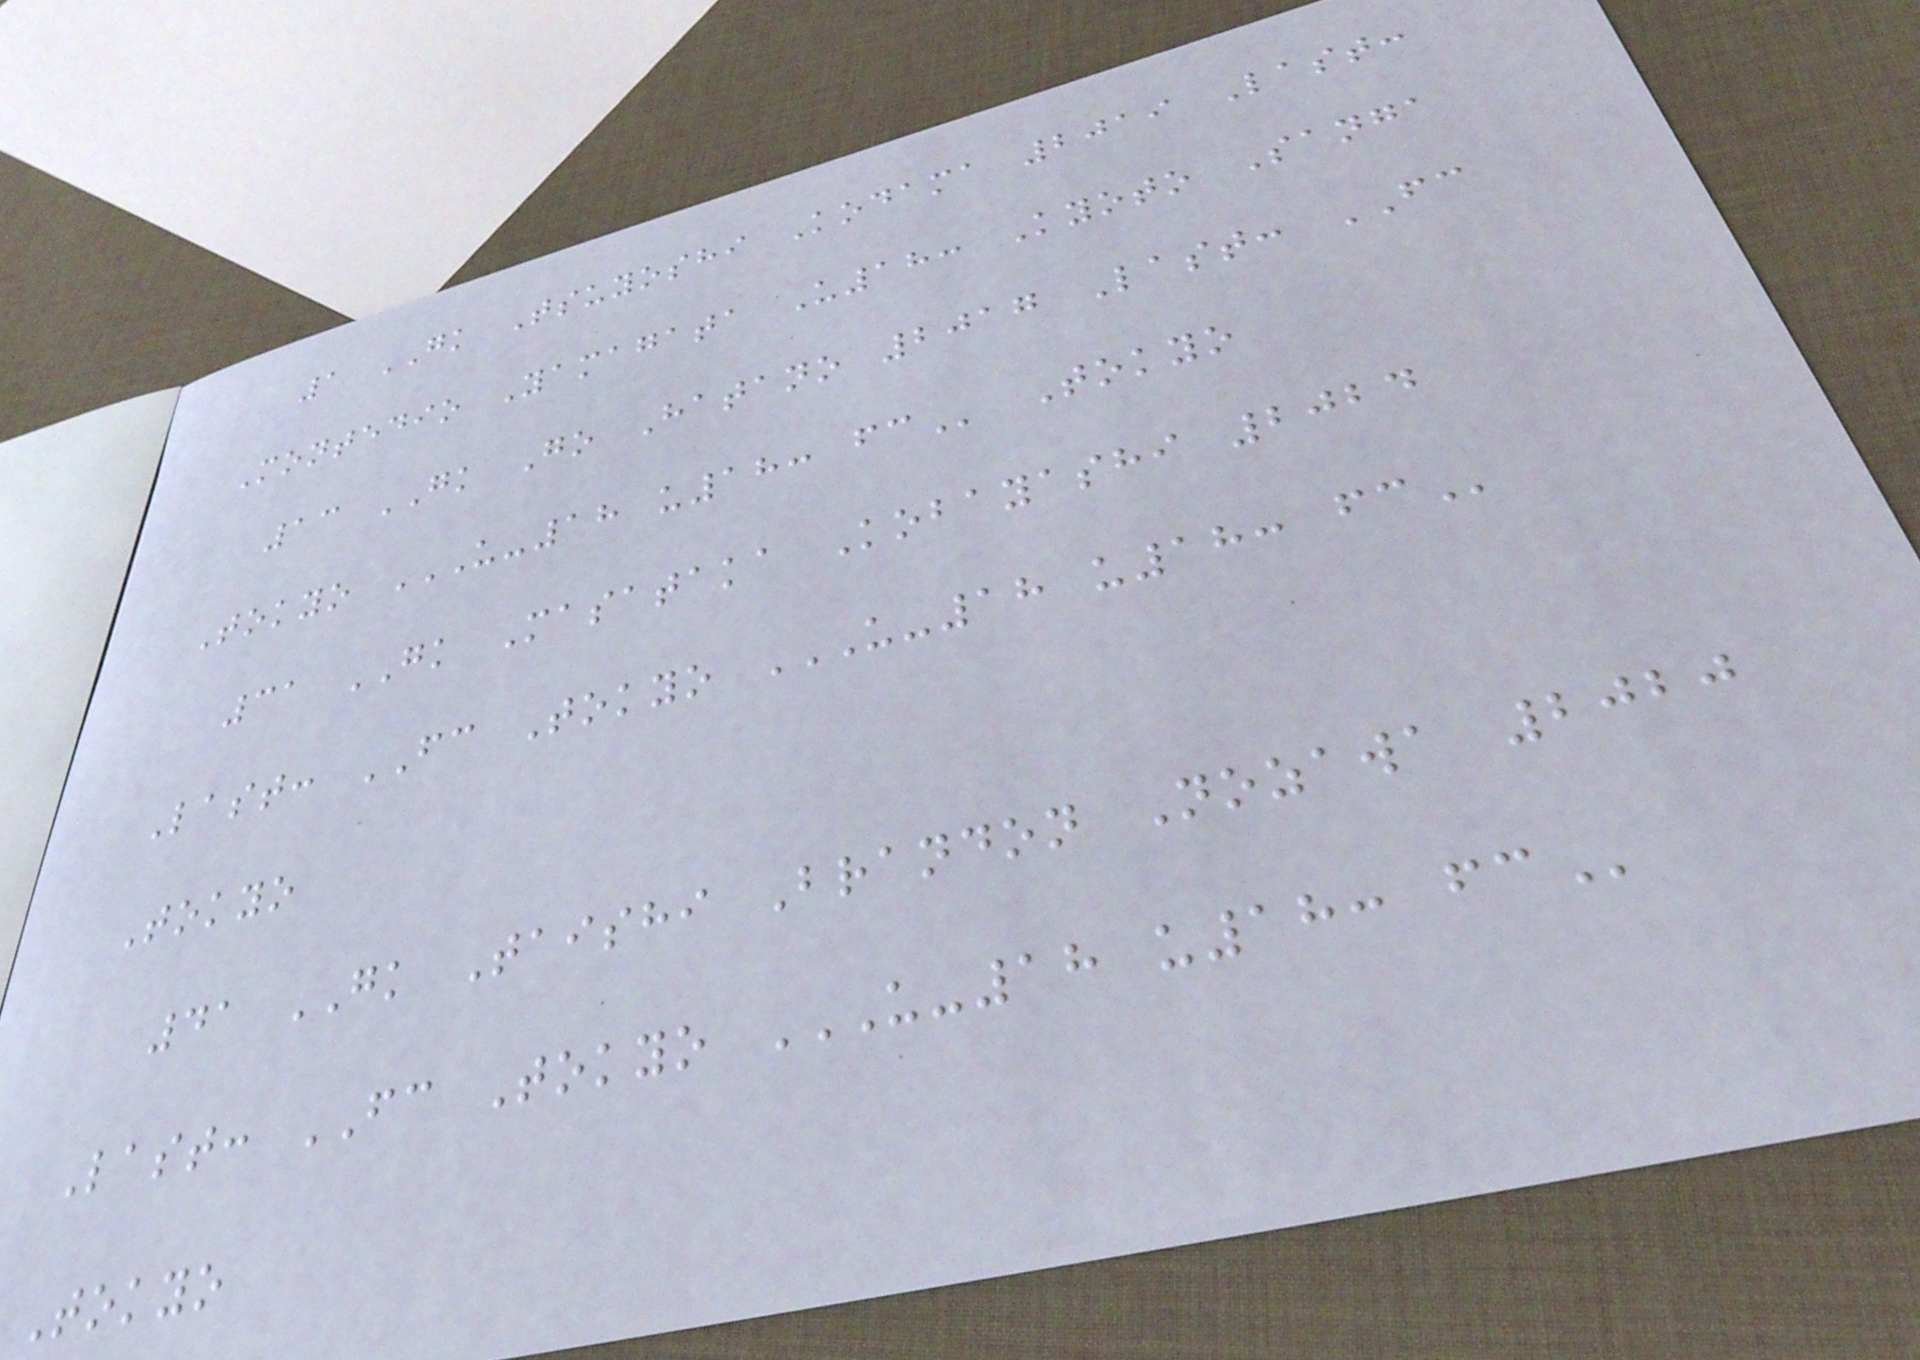1 GK Tsuyoshi Kodama 2019 Last:
Montedio Yamagata U18: Kyoto Sanga
13 GK Go Hatano 2017 Last: FC
Tokyo U-18 U18: FC Tokyo
31 GK Masataka Kobayashi 2024
Last: FC Tokyo U-18 U18: FC
Tokyo
41 GK Taishi Brandon Nozawa 2020
Last: FC Tokyo U-18 U18: FC
Tokyo
